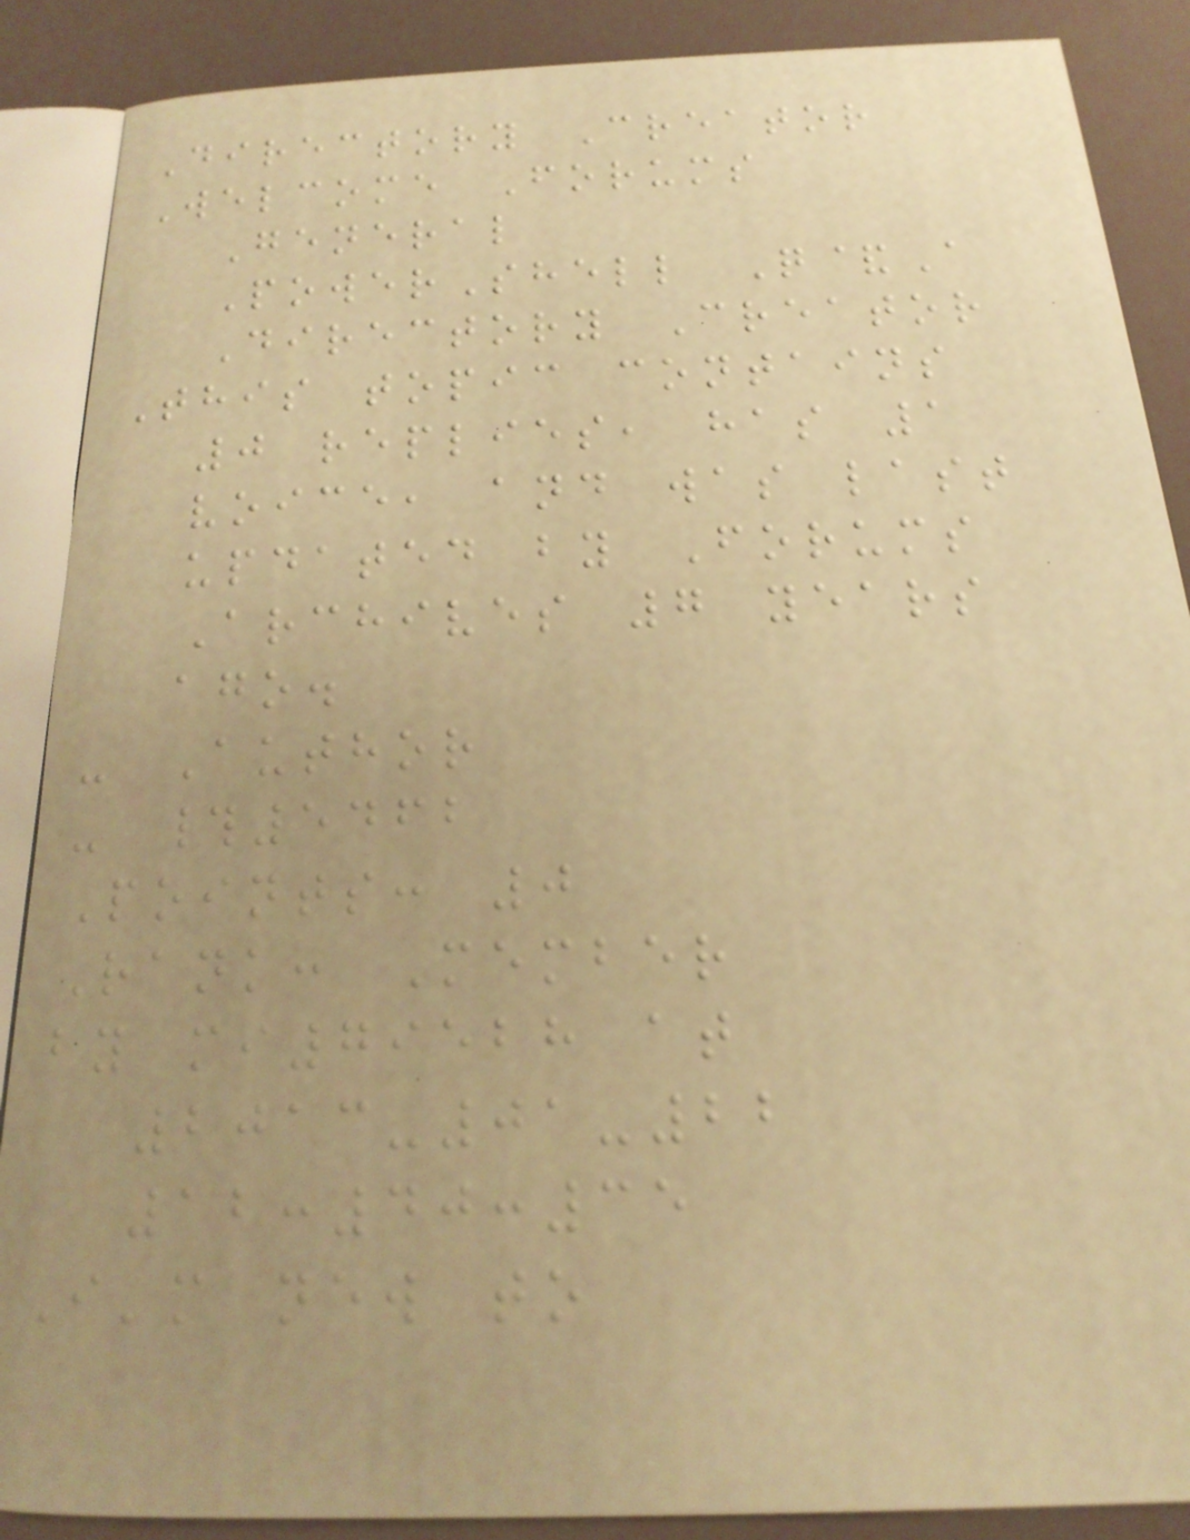Directory Creator
Welcome Forums
General
PowerShell Q&A
Directory Creator
This topic contains
0 replies, has 1
voice, and was last
updated by Forums
Archives 7 years
ago.
- Author
- #5462
Points: 0
Rank: Member
by mi79528 at
2013-01-22
12:40:35
I'm new to
